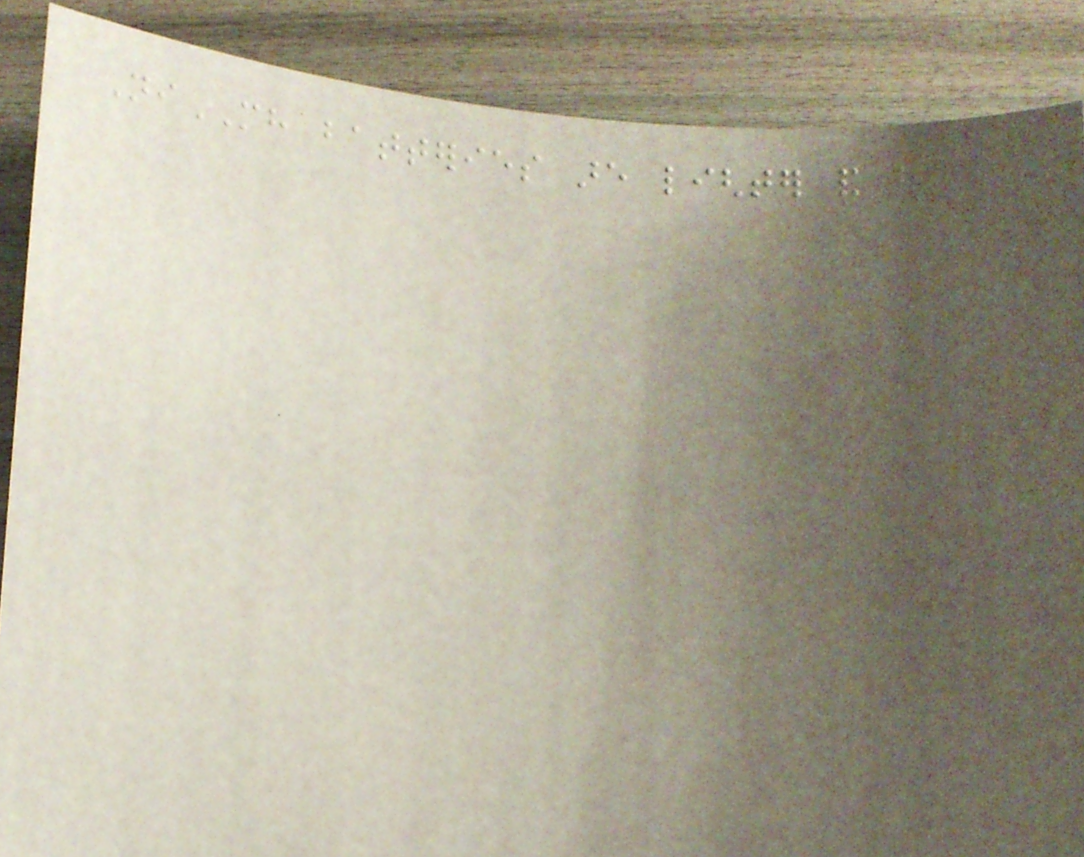NiMH batteries are lighter and have
